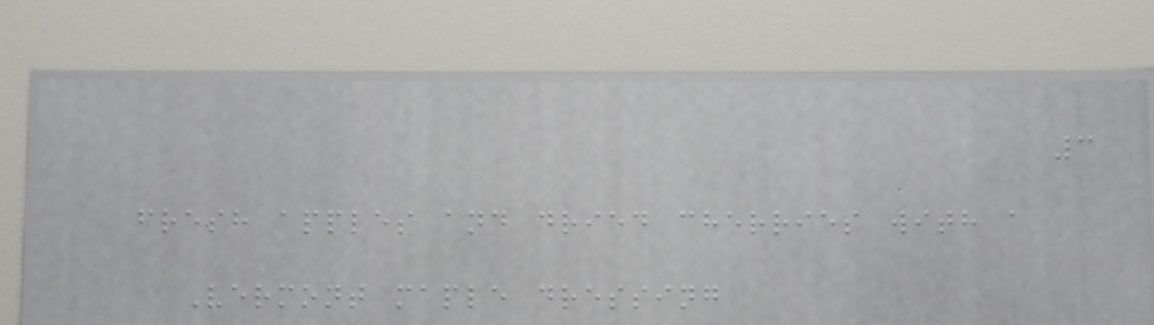3
fresh apples and dried cherries with a
Vermont maple dressing
